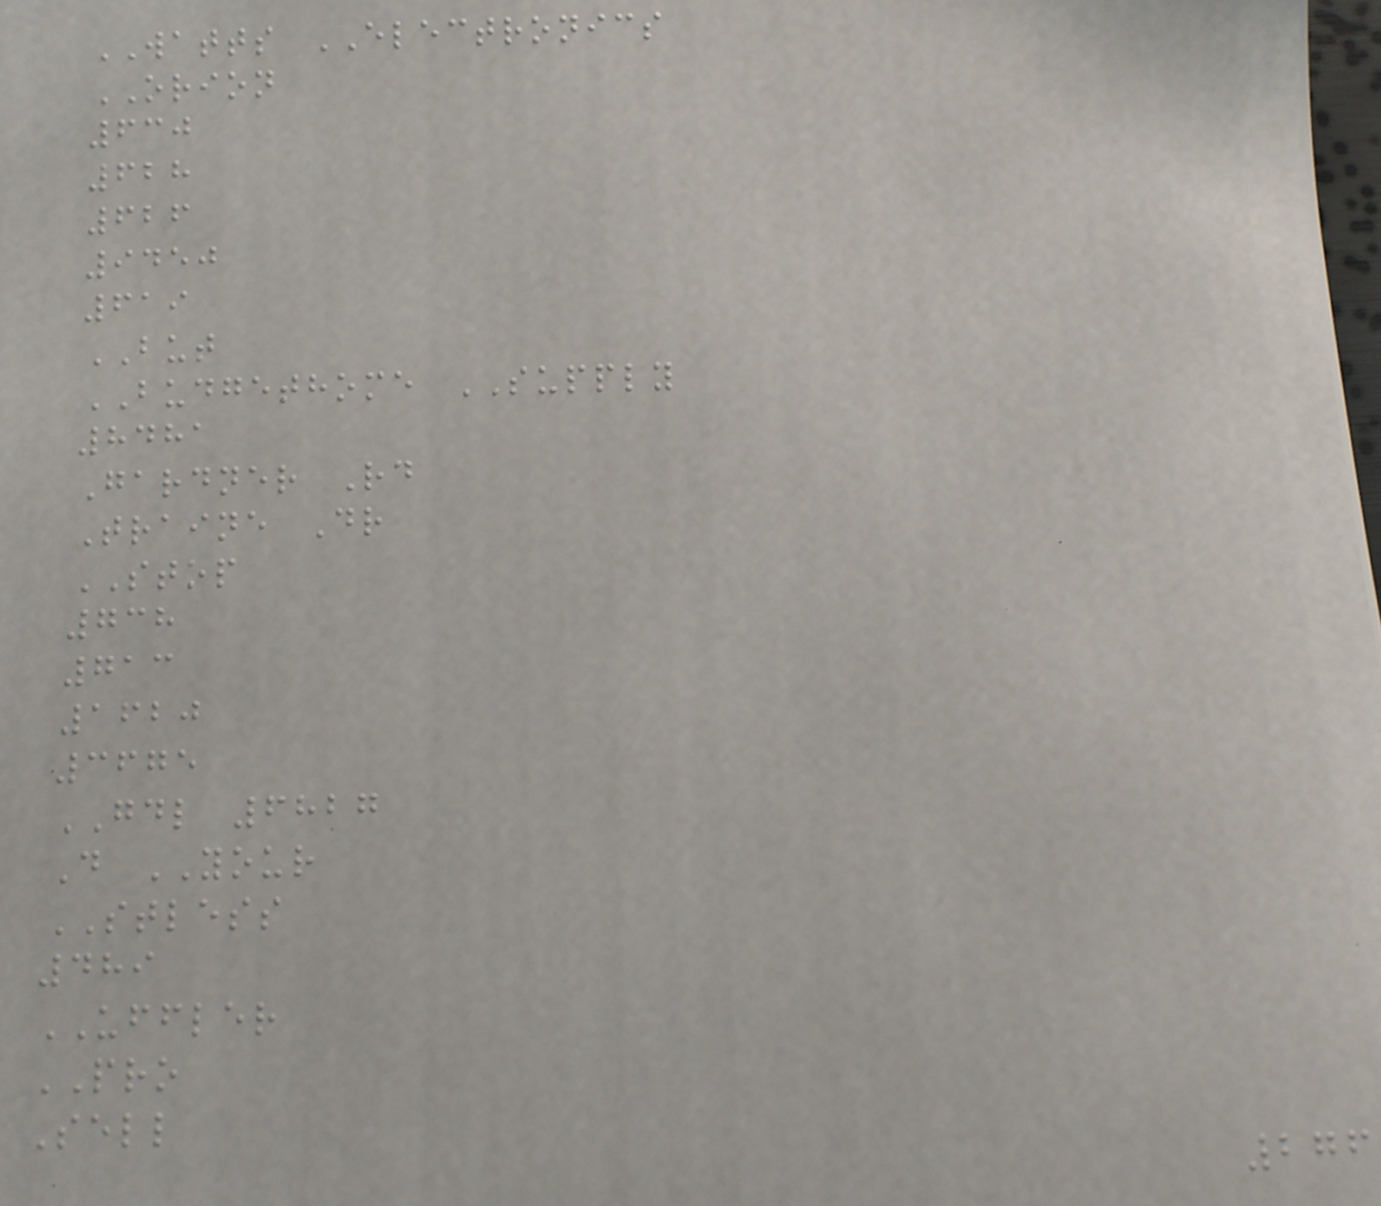WATTS ELECTRONICS
ORION
630
628
626
9450
619
BUT
BUDGETHOME SUPPLY
8481
Gardner Rd
Traine Dr
STOP
738
713
1620
3675
GDL 6827
D YOUR
STLESS
489
UFFLER
PRO
Sell
276
